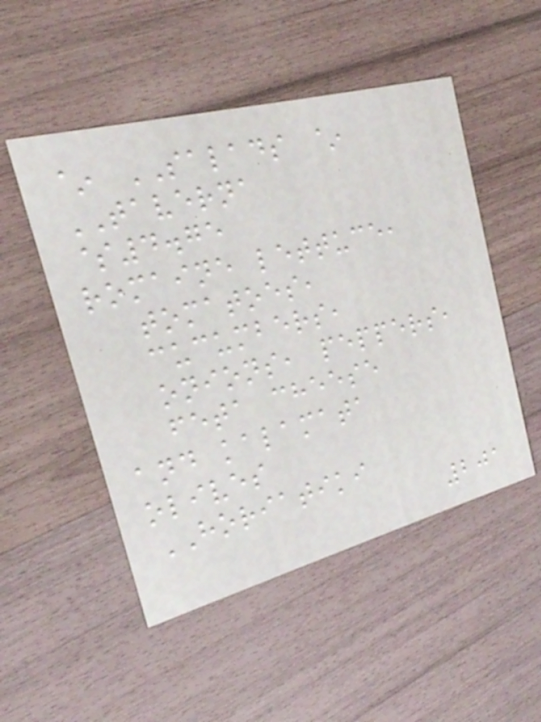~ SALADS ~
TAVERNA
$4.75
romaine lettuce,
tomatoes,
cucumbers,
onions, peppers,
feta cheese
and kalamata
olives
HORIATIKI
201
